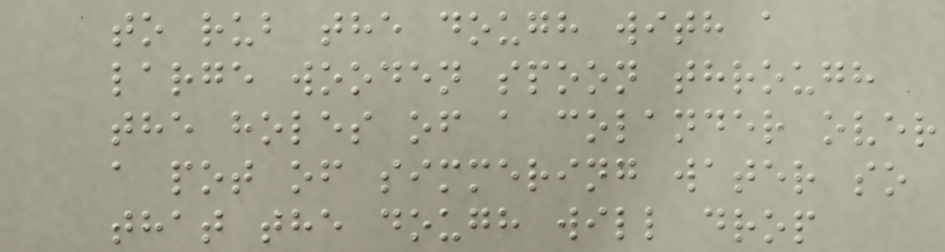to rub the dough with a
large wooden spoon through
the holes of a colander over
a pot of simmering water so
that the dough will drop
